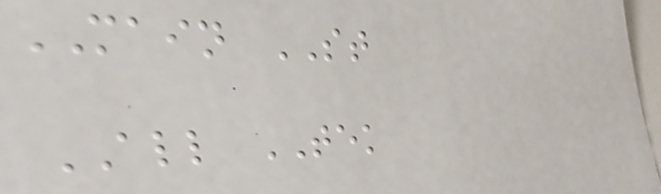MAIN ST
ALL TEK
